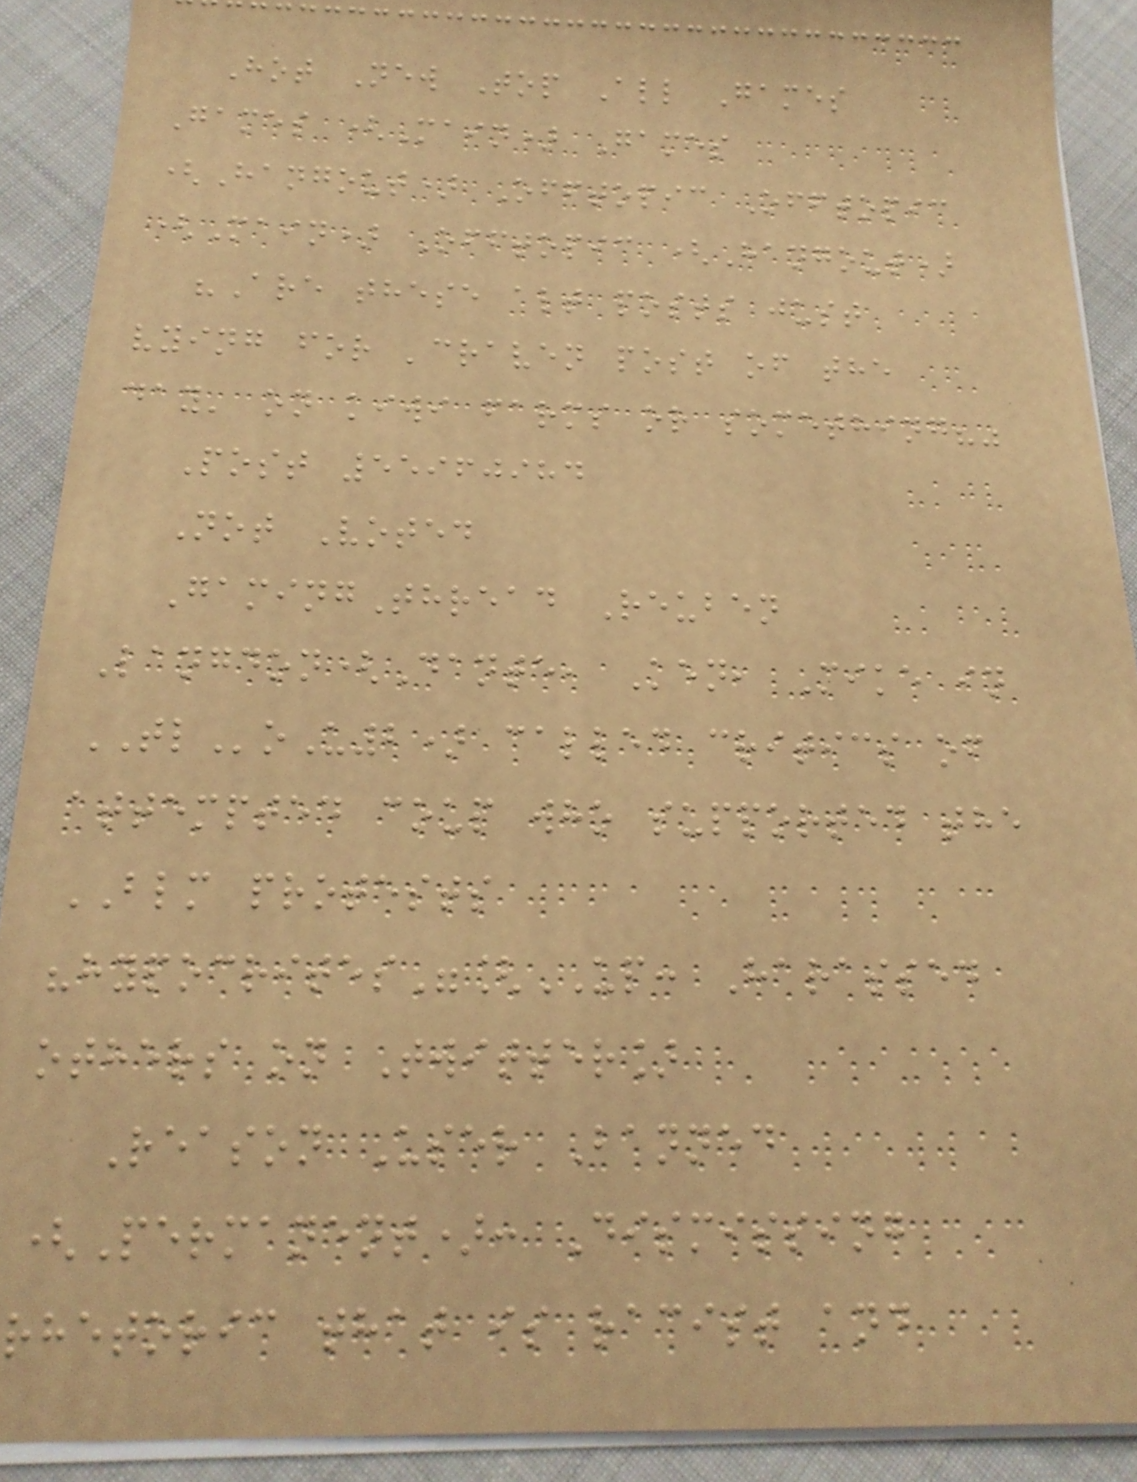Hot New Top All Games
Games (Main) Games
(Hangout) Offtopic Offtopic
(Main) Offtopic (Hangout)
"Are these alt posts just
vying for 'craven post of the
day' on kiwi farms or something?"
Post 55960984
Not Voted
GamingThread Reuben
Langdon(Dante, Ken, Mike in
TLoU2) called critics of
attempted coup who supported the
BLM protests
"hypocrites"[UP: Harassed
others on Twitter]
Reason User Banned
(Permanent): Dismissing
rhetoric that is racist and
